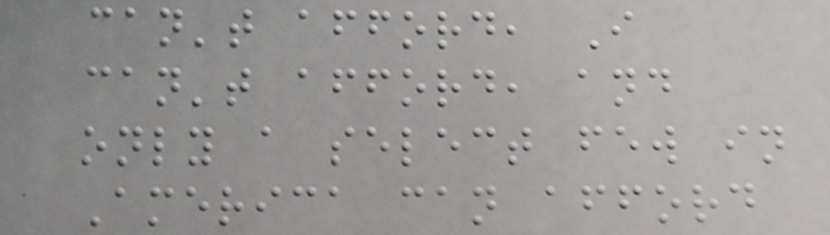can't afford, I
can't afford, and
only a select few in
America can afford
